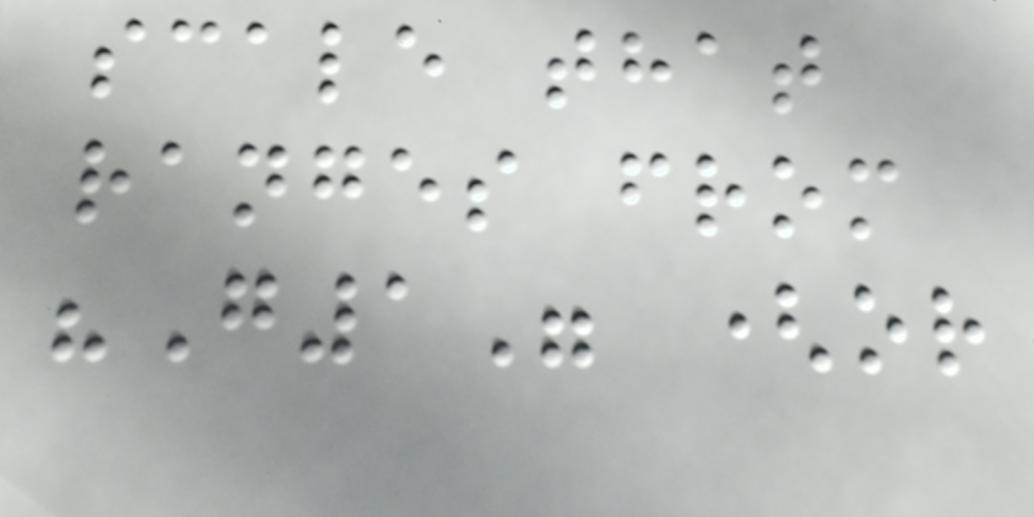scale that
ranges from
"G1" (or
